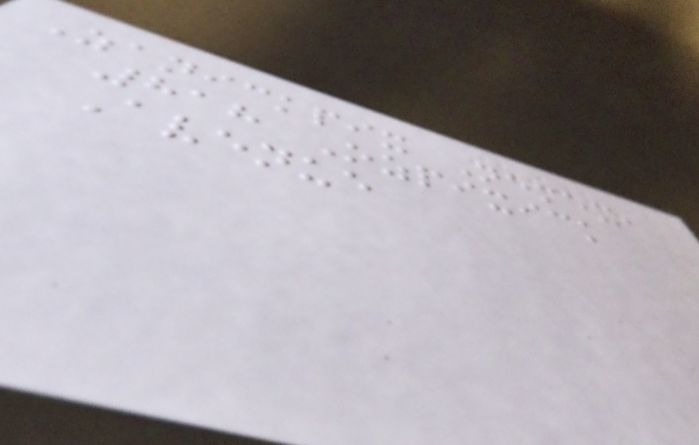Zanickpix Nemex,
818 Ozpixick
Avenue
